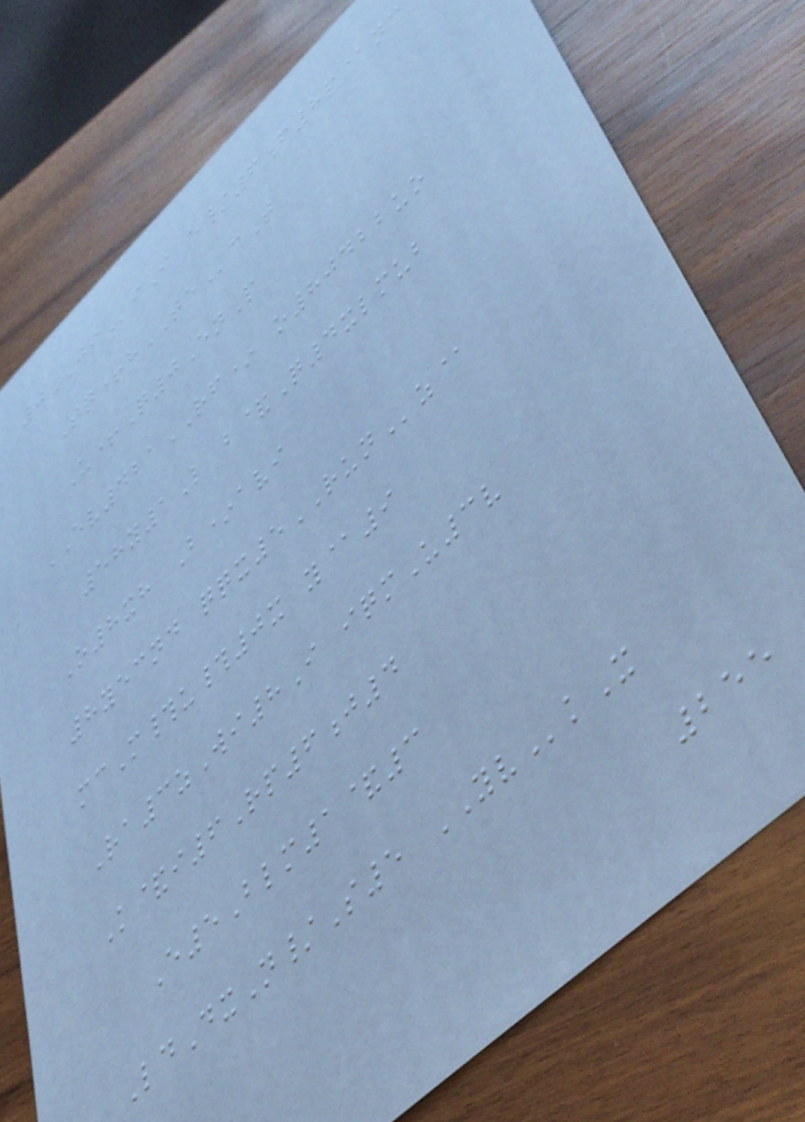0JIiI e/6f8p@nc
Tq+hTEcT
U+Q0EnP
EV421RF* o80422uo
58y1L b&Q4xlmub
O8xh B*avi
8yecnd qqx5RUNz@
mcM#u#0x y@9
Ra3zWi8I iqmU3v
K&i6Rp6j4
E5Blm1&3
LdDxN/S5 YVkX
255
